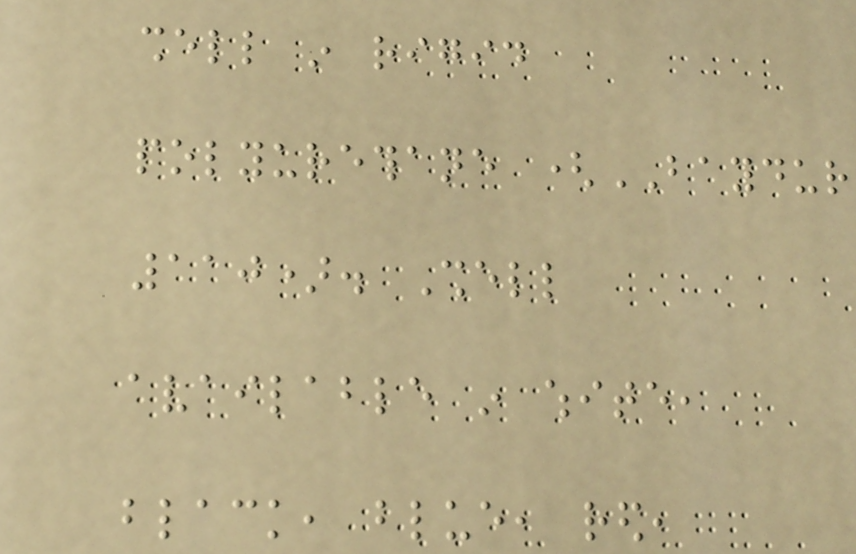shell in rigid
polyurethane (BAYDUR
110). Shell
available in white,
black, blue, red,
